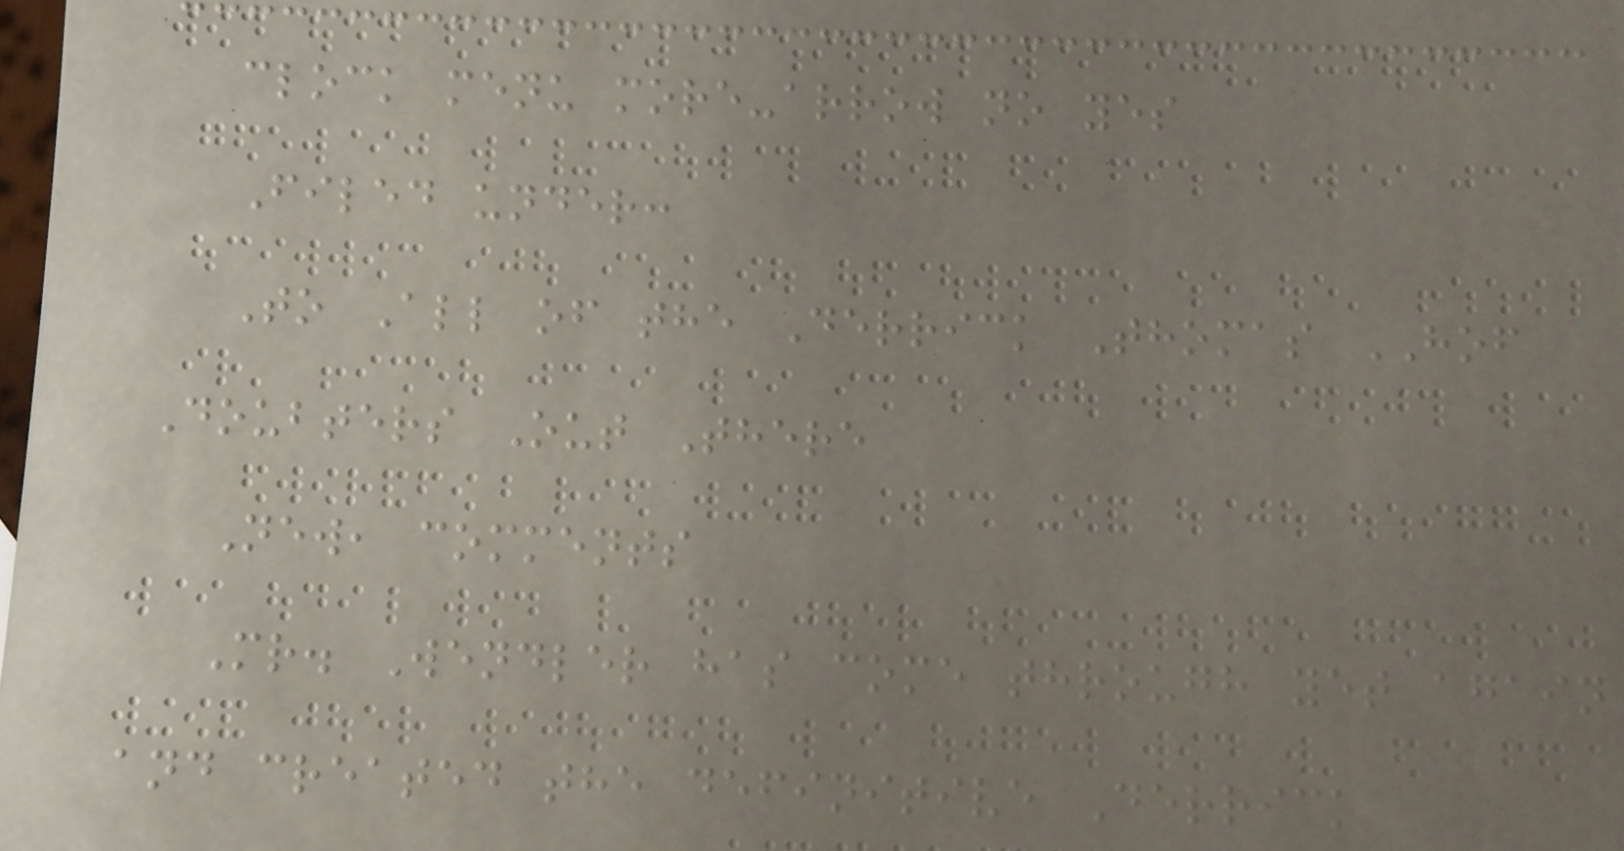clock menu more-arrow no yes
Filed under:
To All of the Derrick Thomas HOF
Doubters Out There
New, comments
Mr. Wendler has come through yet again
and created the definitive Derrick
